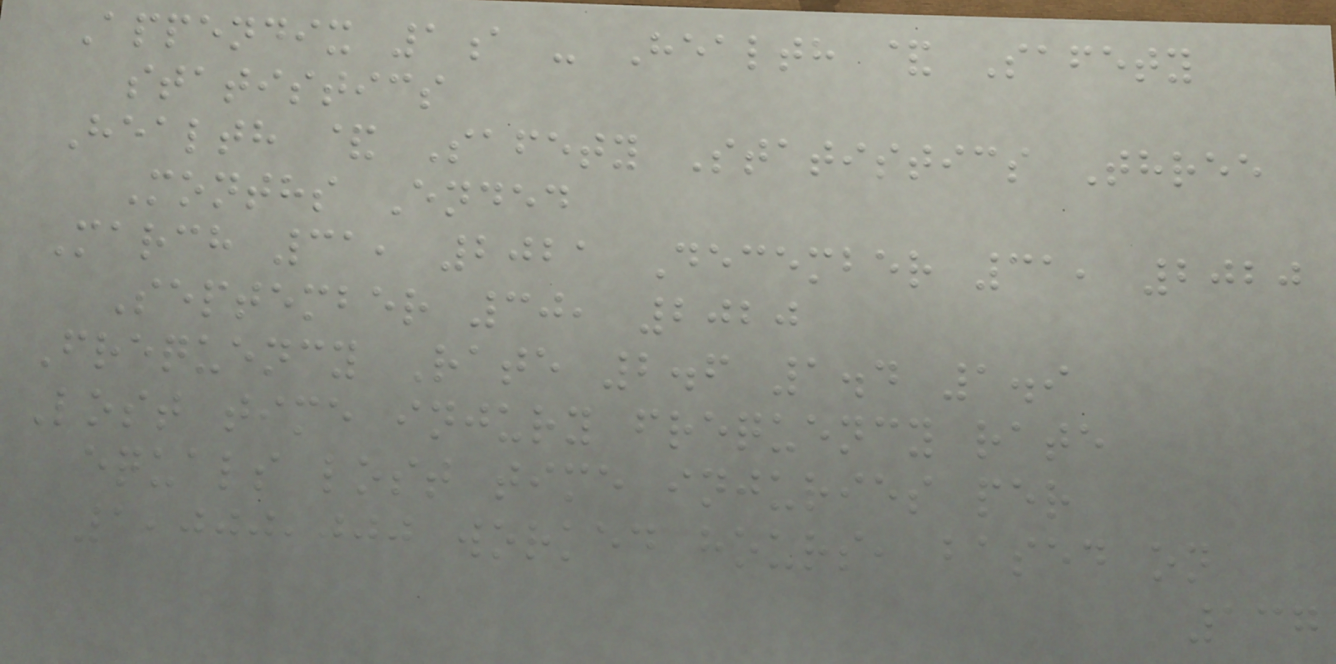Appendix 1a - Health & Safety
statistics
Health & Safety Statistics Three
Months Ended
March 31, 2021 December 31, 2020
September 30, 2020
Frequency Rate 2.6 1.4 1.9
Lost time injury frequency rate
equals lost time injuries per
1,000,000 worked hours, based on
137
